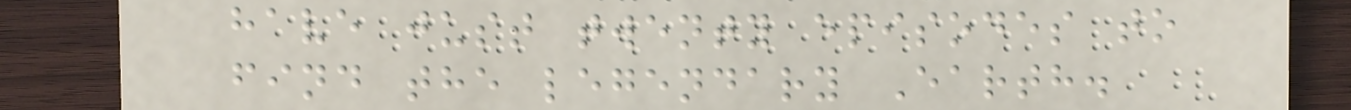have just twenty episodes to
find the legendary Earth.
